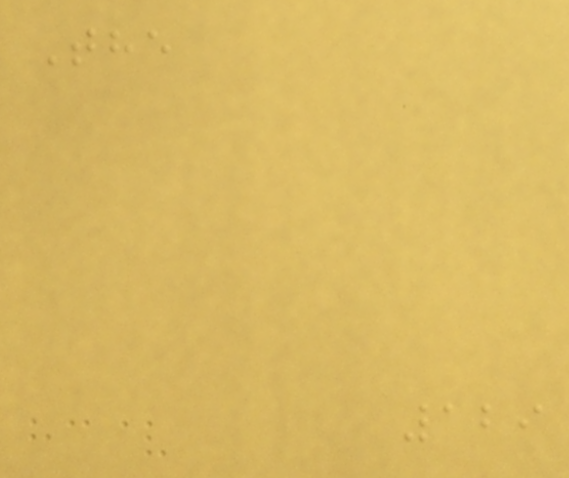The
129
